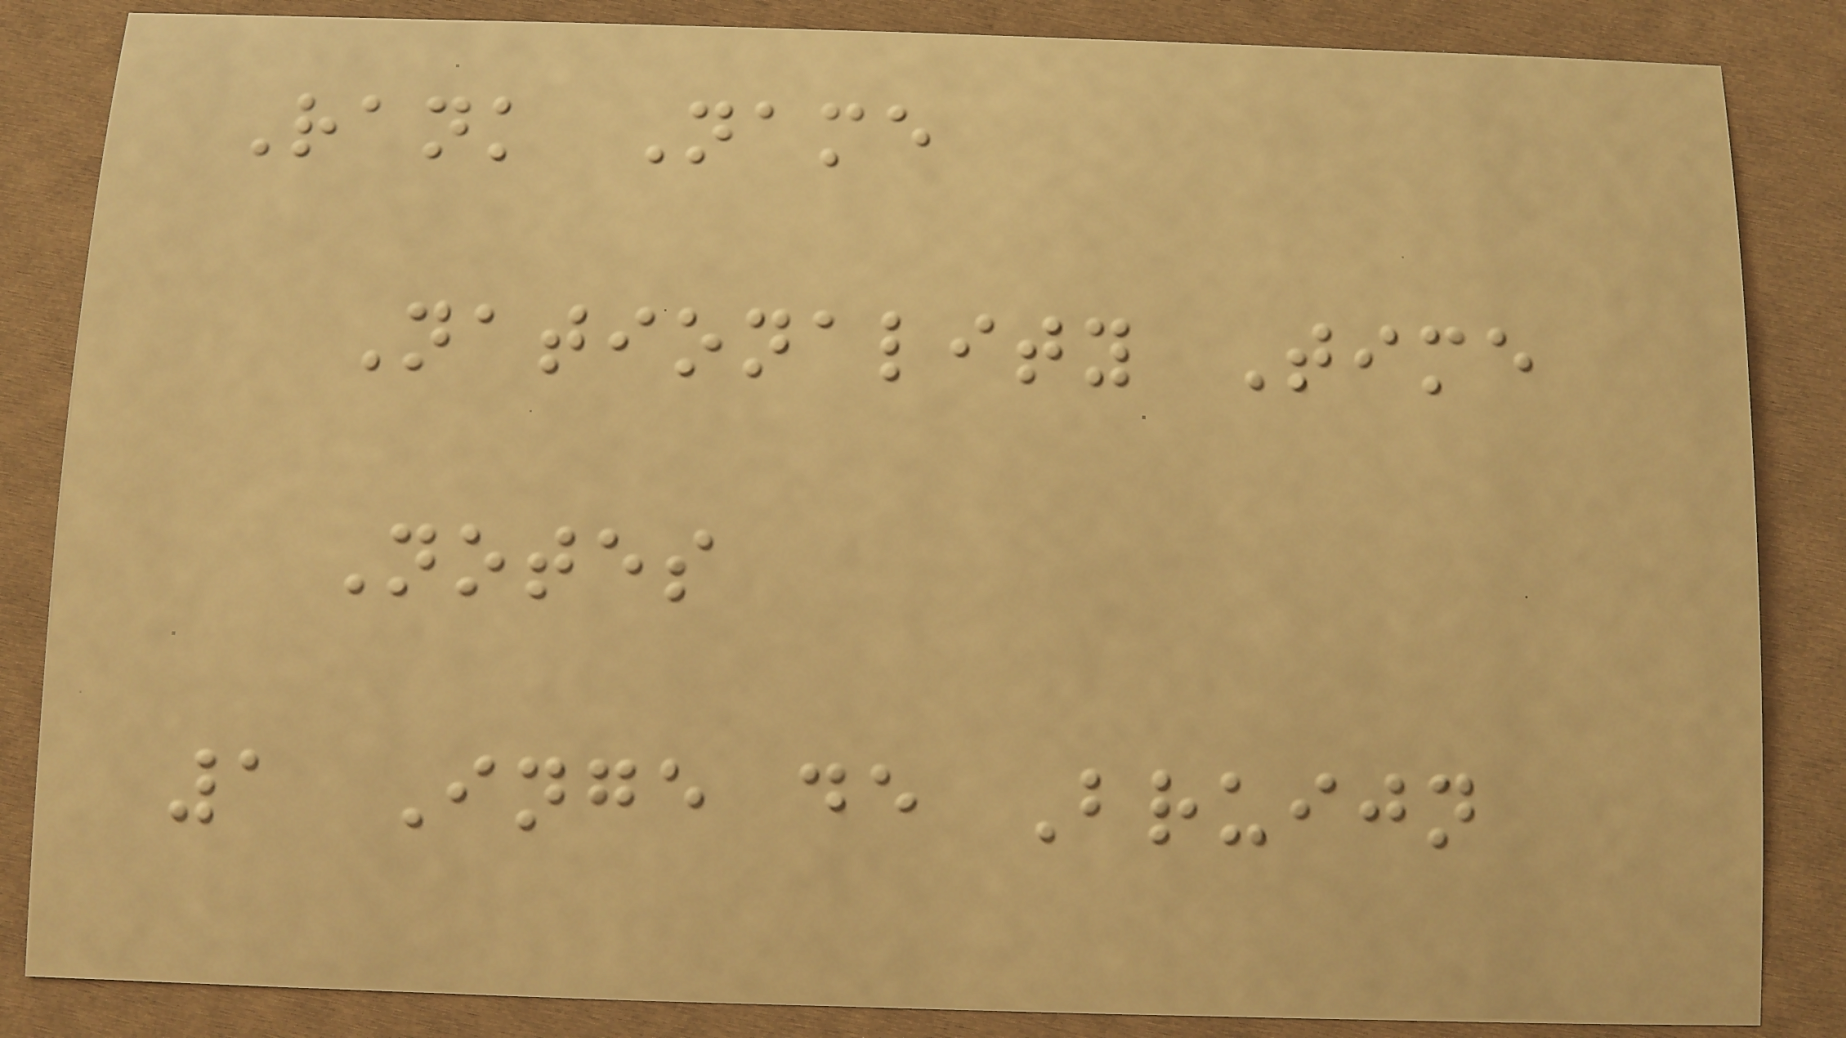Rank Name
Nationality Time
Notes
1 Inge de Bruijn
